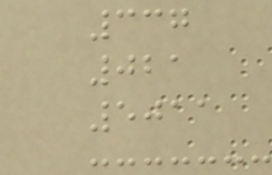337
021
5011
